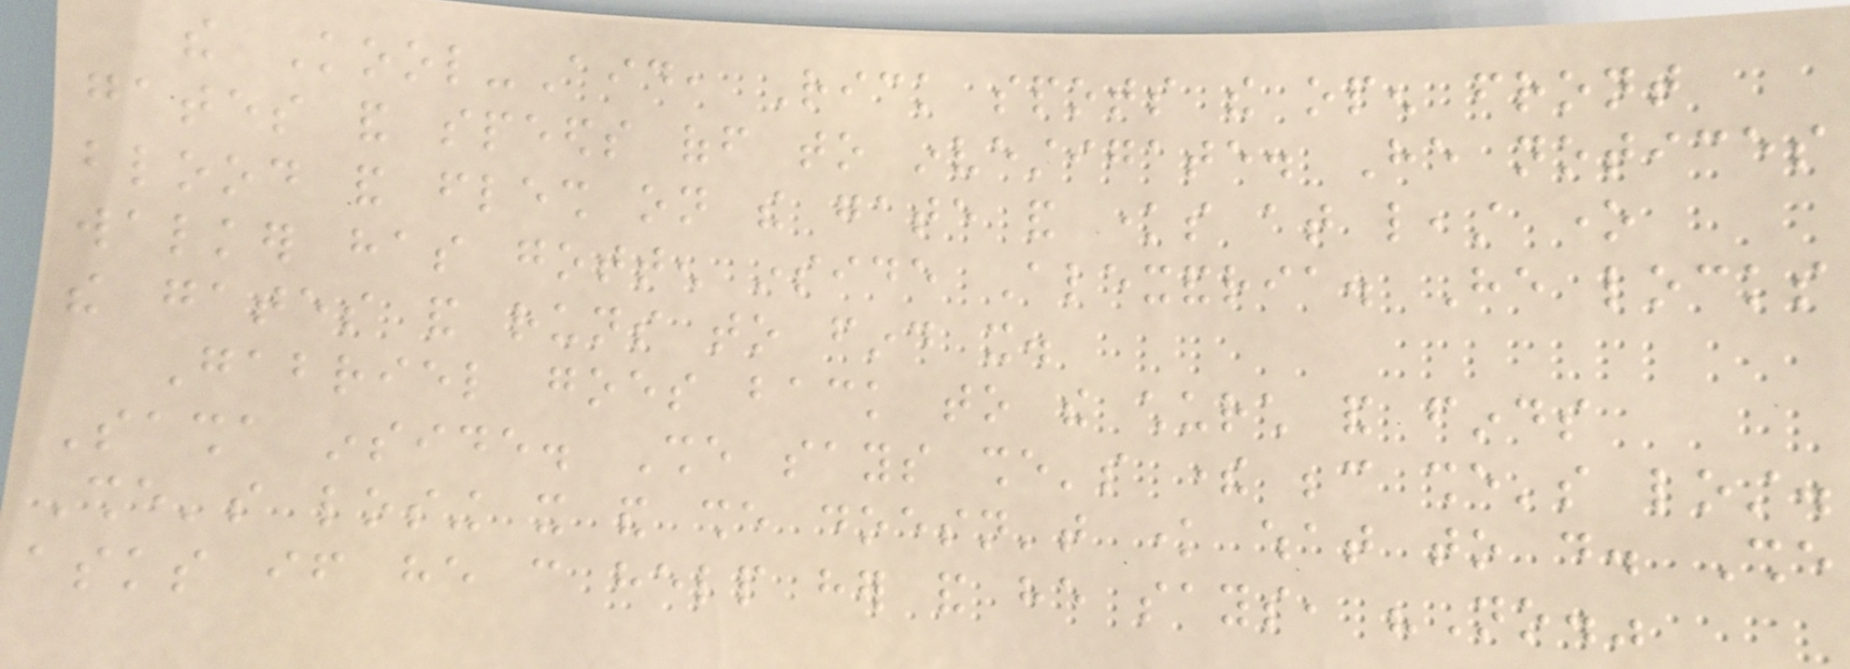the Kool-Aid, Rick spots the open front
gates and speeds off to investigate. He notices
blood and flesh on the gate and knows at least one
walker has gotten inside Alexandria. He locks
the gates and runs to find it.
Gabriel goes back to the church and finds
Sasha inside. She says she's there because she's lost.
She's losing it and she doesn't know what to do. She
asks if he can help her and he says, "No."
